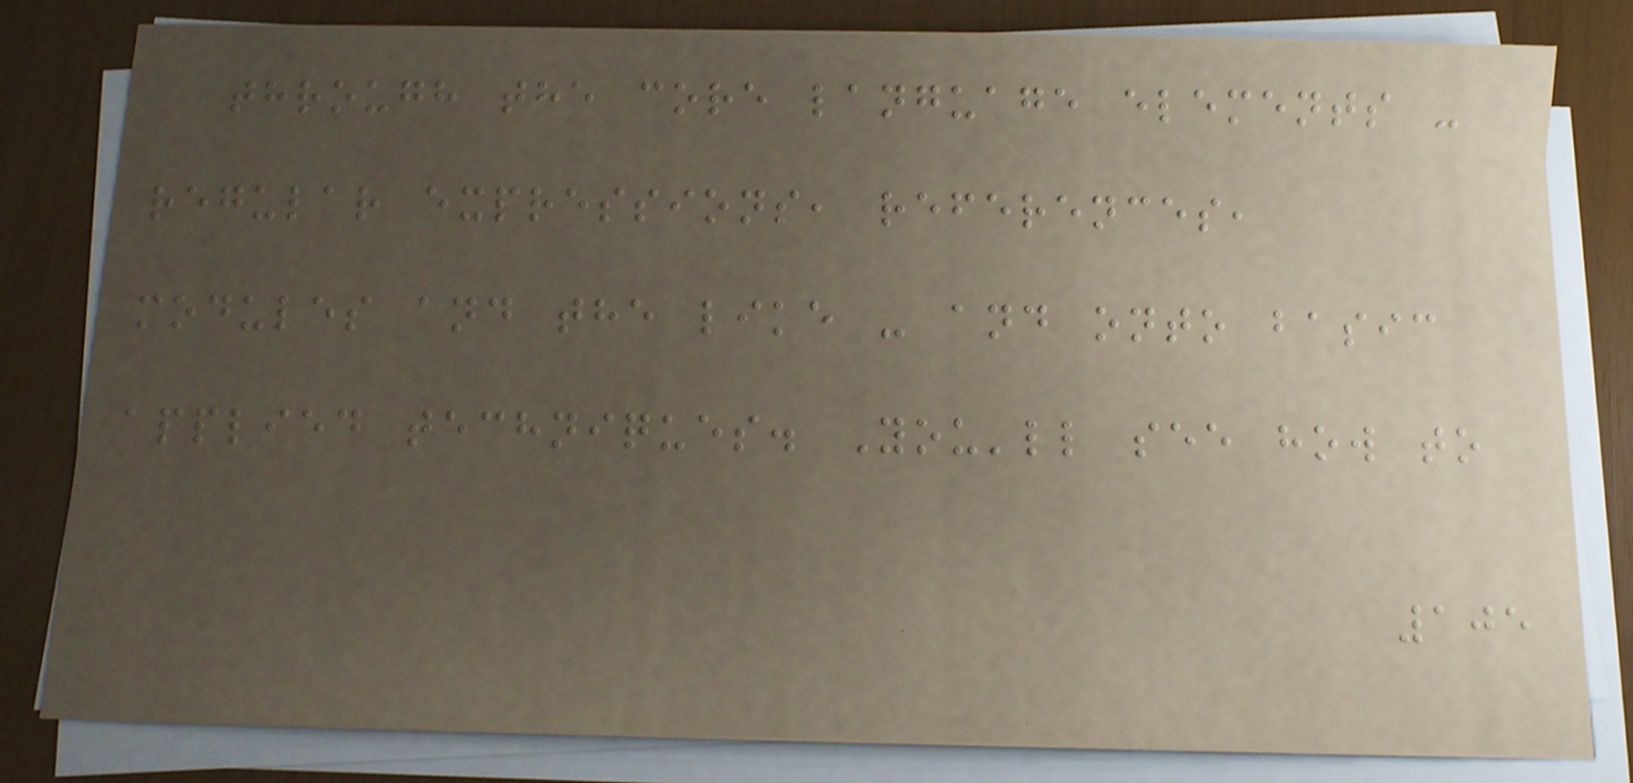through the core language elements -
regular expressions, references,
modules and the like - and onto basic
applied techniques. You'll see how to
105
